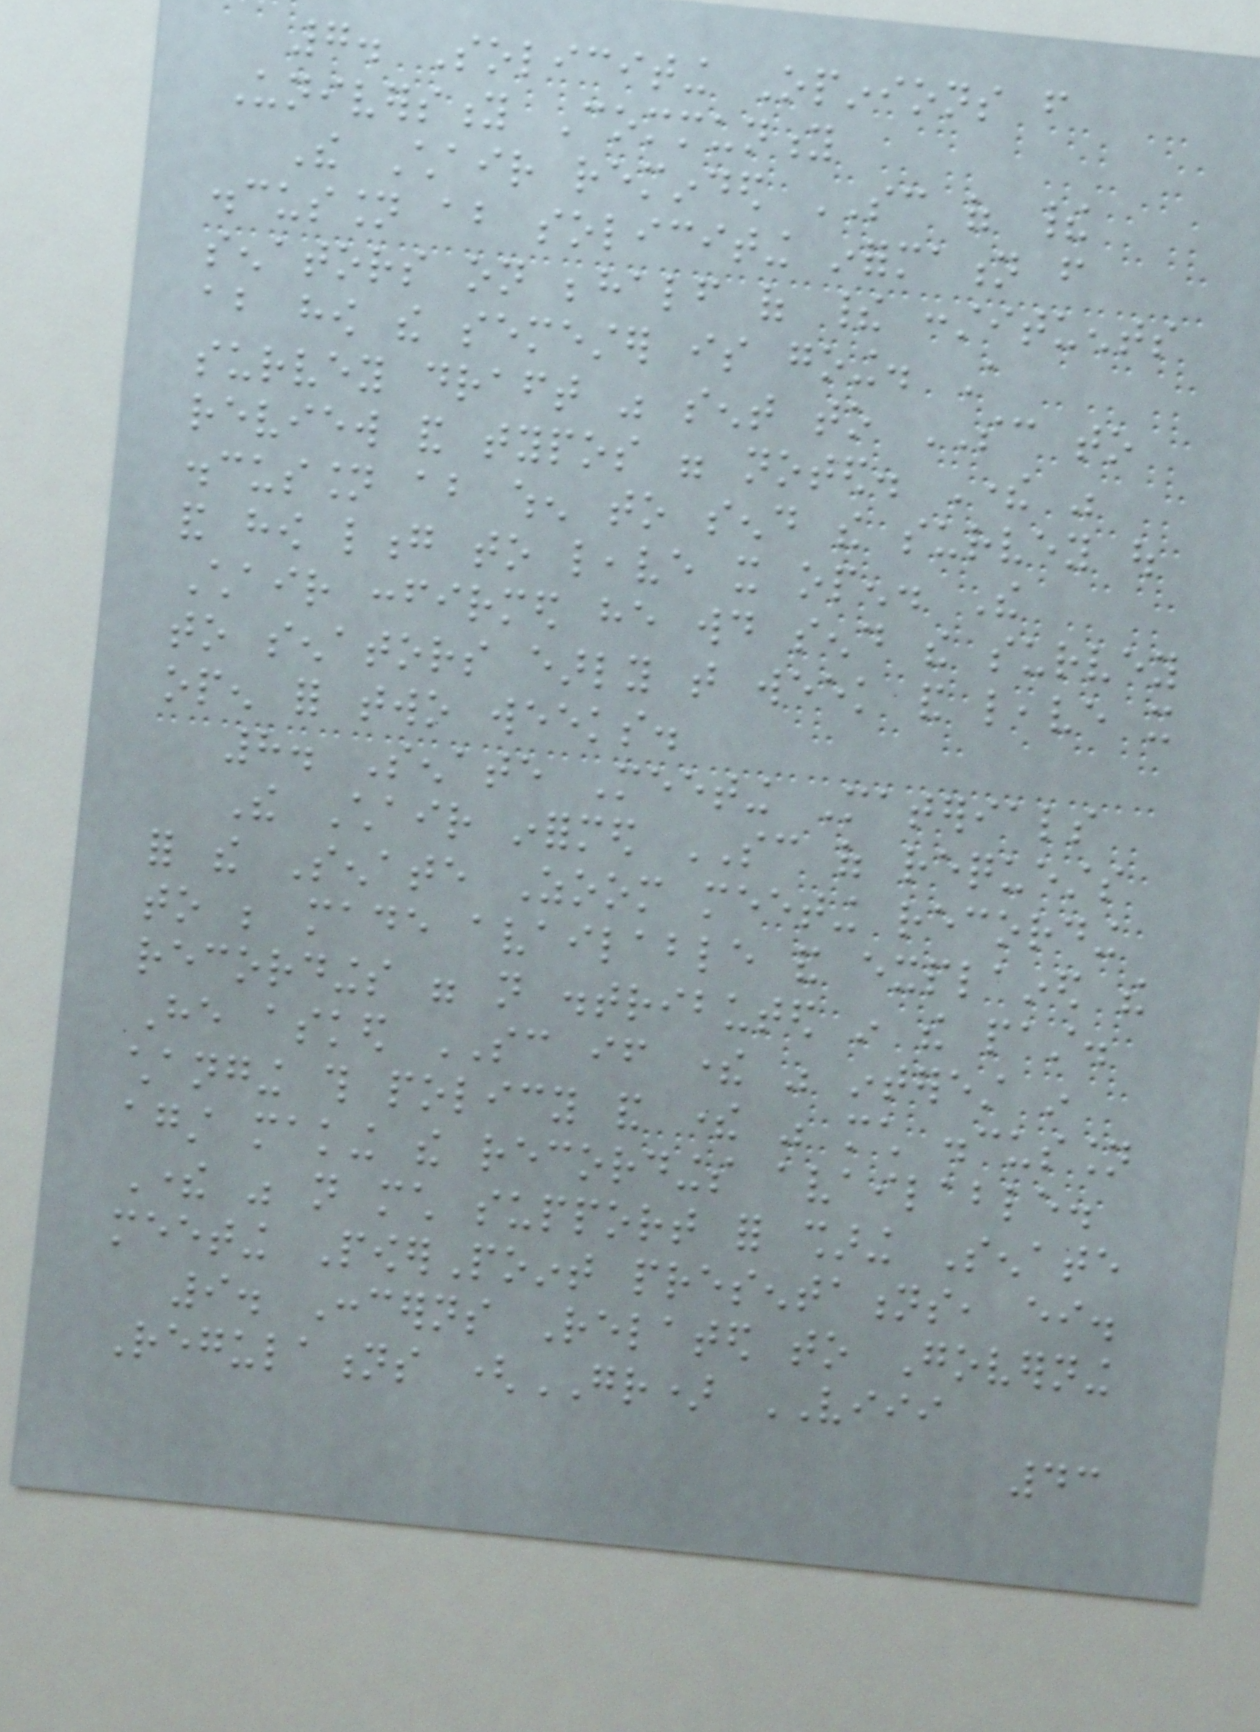7. Soliciting Opinions from
University Community
The Chair reminded SC of their
discussion about soliciting information from
senators on behalf of their constituents
about how the semester is going. A
survey draft was sent to SC to
review and typos were noted. There was
discussion about when to send the survey out
and how long to leave it open. The
Chair confirmed he would send the survey
to senators early that week and leave it
open for two weeks.
8. Senate Meeting Materials
The Chair informed SC of requests
for the Senate Zoom meeting recording
to be made available and explained the
recordings were not distributed in the past.
He asked SC if there was interest in
changing this policy and there was much discussion
against making the recordings available.
There was not much support for sharing Senate
meeting PowerPoint presentations, either.
9. Concerns Related to Governing
Regulations (GR) VIII
43
